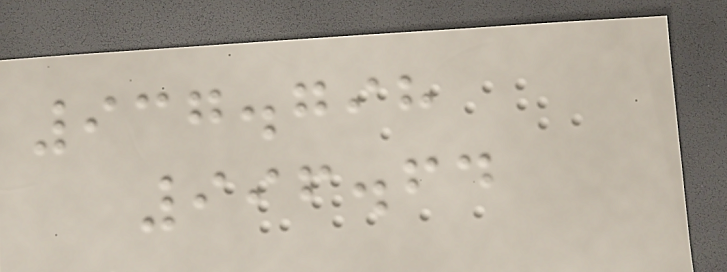937.798
996.64
